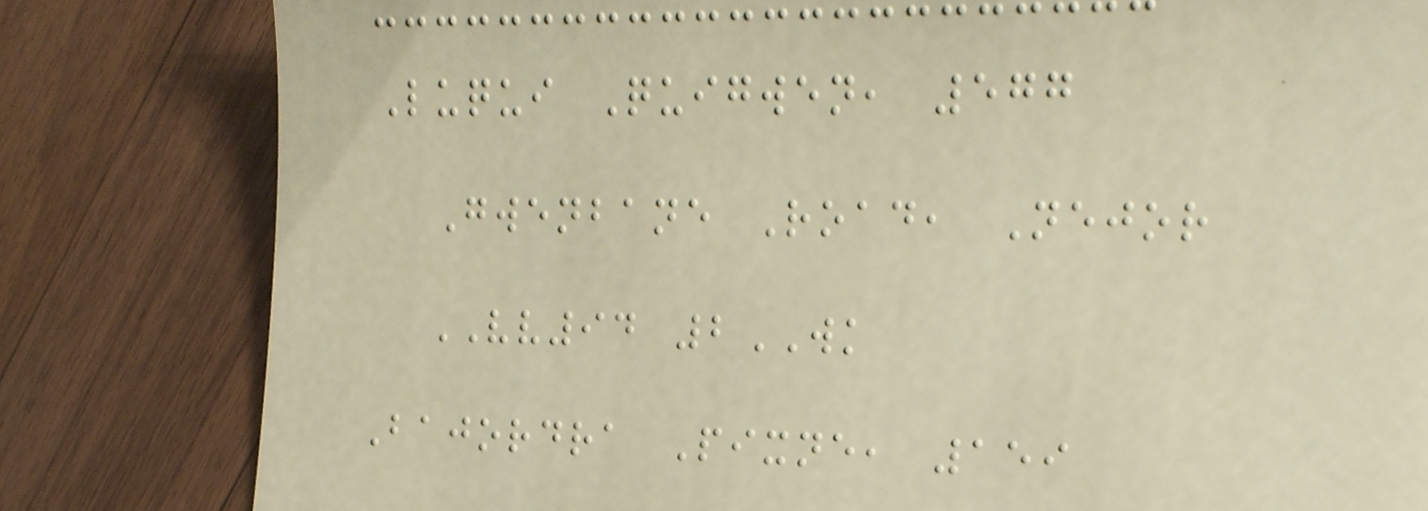Luqui Quigwen, 577
Gwenbane Road, Nejor
VV94 2WK
Bajordra Pixne, 159
